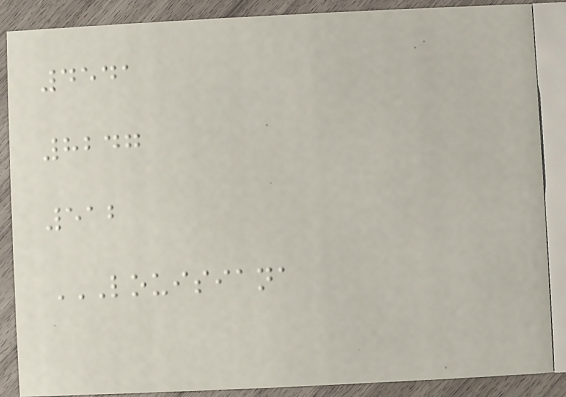4541
8247
512
LOUISIANA
